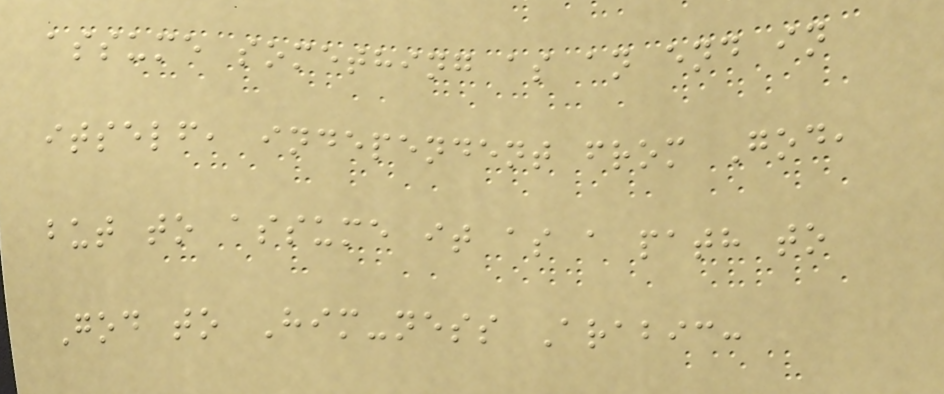assume something as an end in
itself, independent from God,
but to assume it as a path to
God to Him-ness Arabic:
